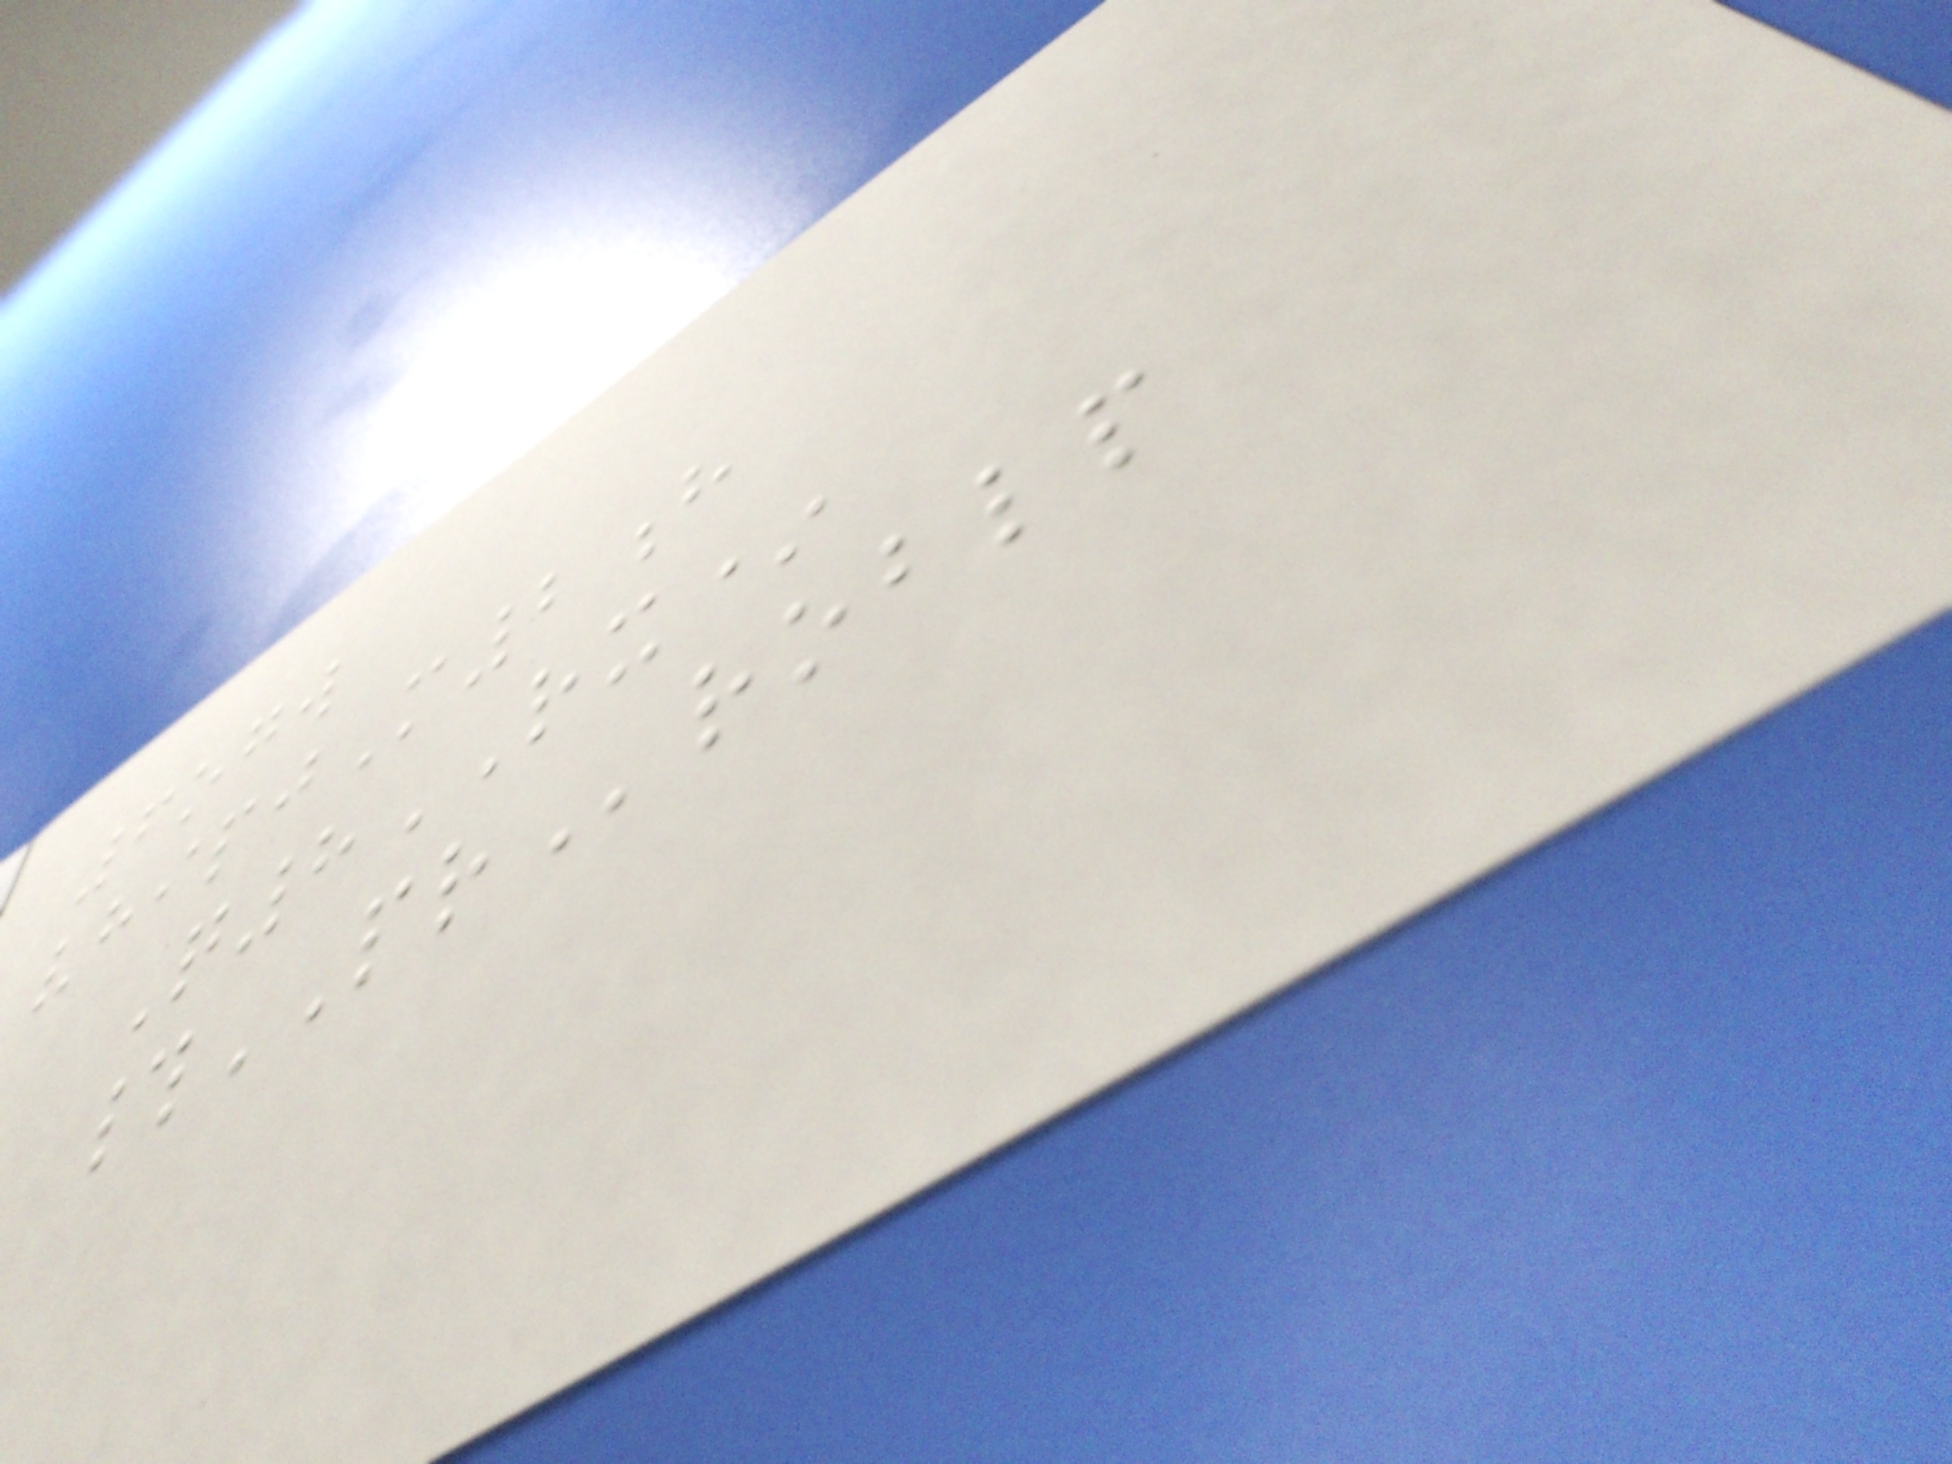6ogw
vhipjM2h
Q8RX*
#PRroblp
